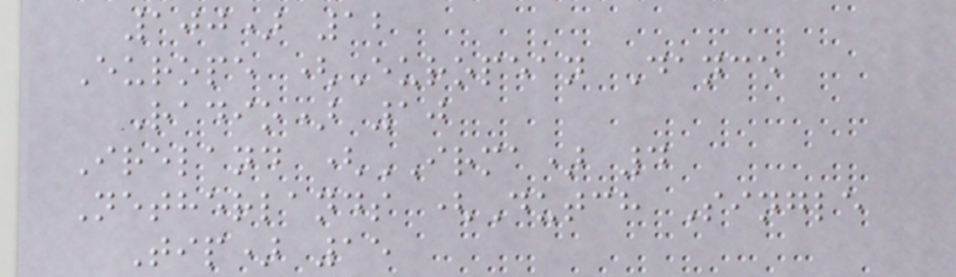100) 12
Europe (European Dance
Radio) 10
Ireland (IRMA) 4
Netherlands (Dutch Single
Tip) 15
